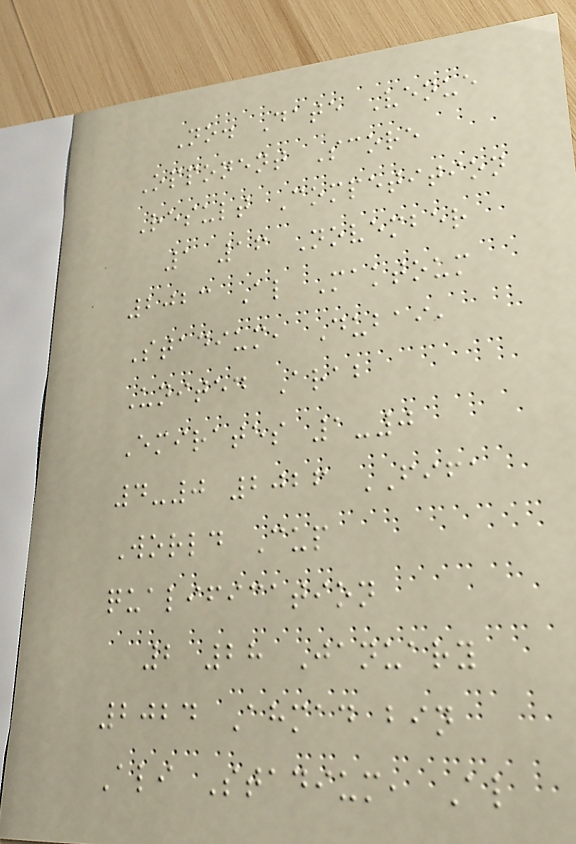No. Date Venue
Opponent Score
Result Competition
1 16 November
2023 Al Maktoum
Stadium, Dubai,
United Arab
Emirates 1-0
4-0 2026 FIFA
World Cup
qualification
2 28 January
2024 Ahmad bin
Ali Stadium, Al
